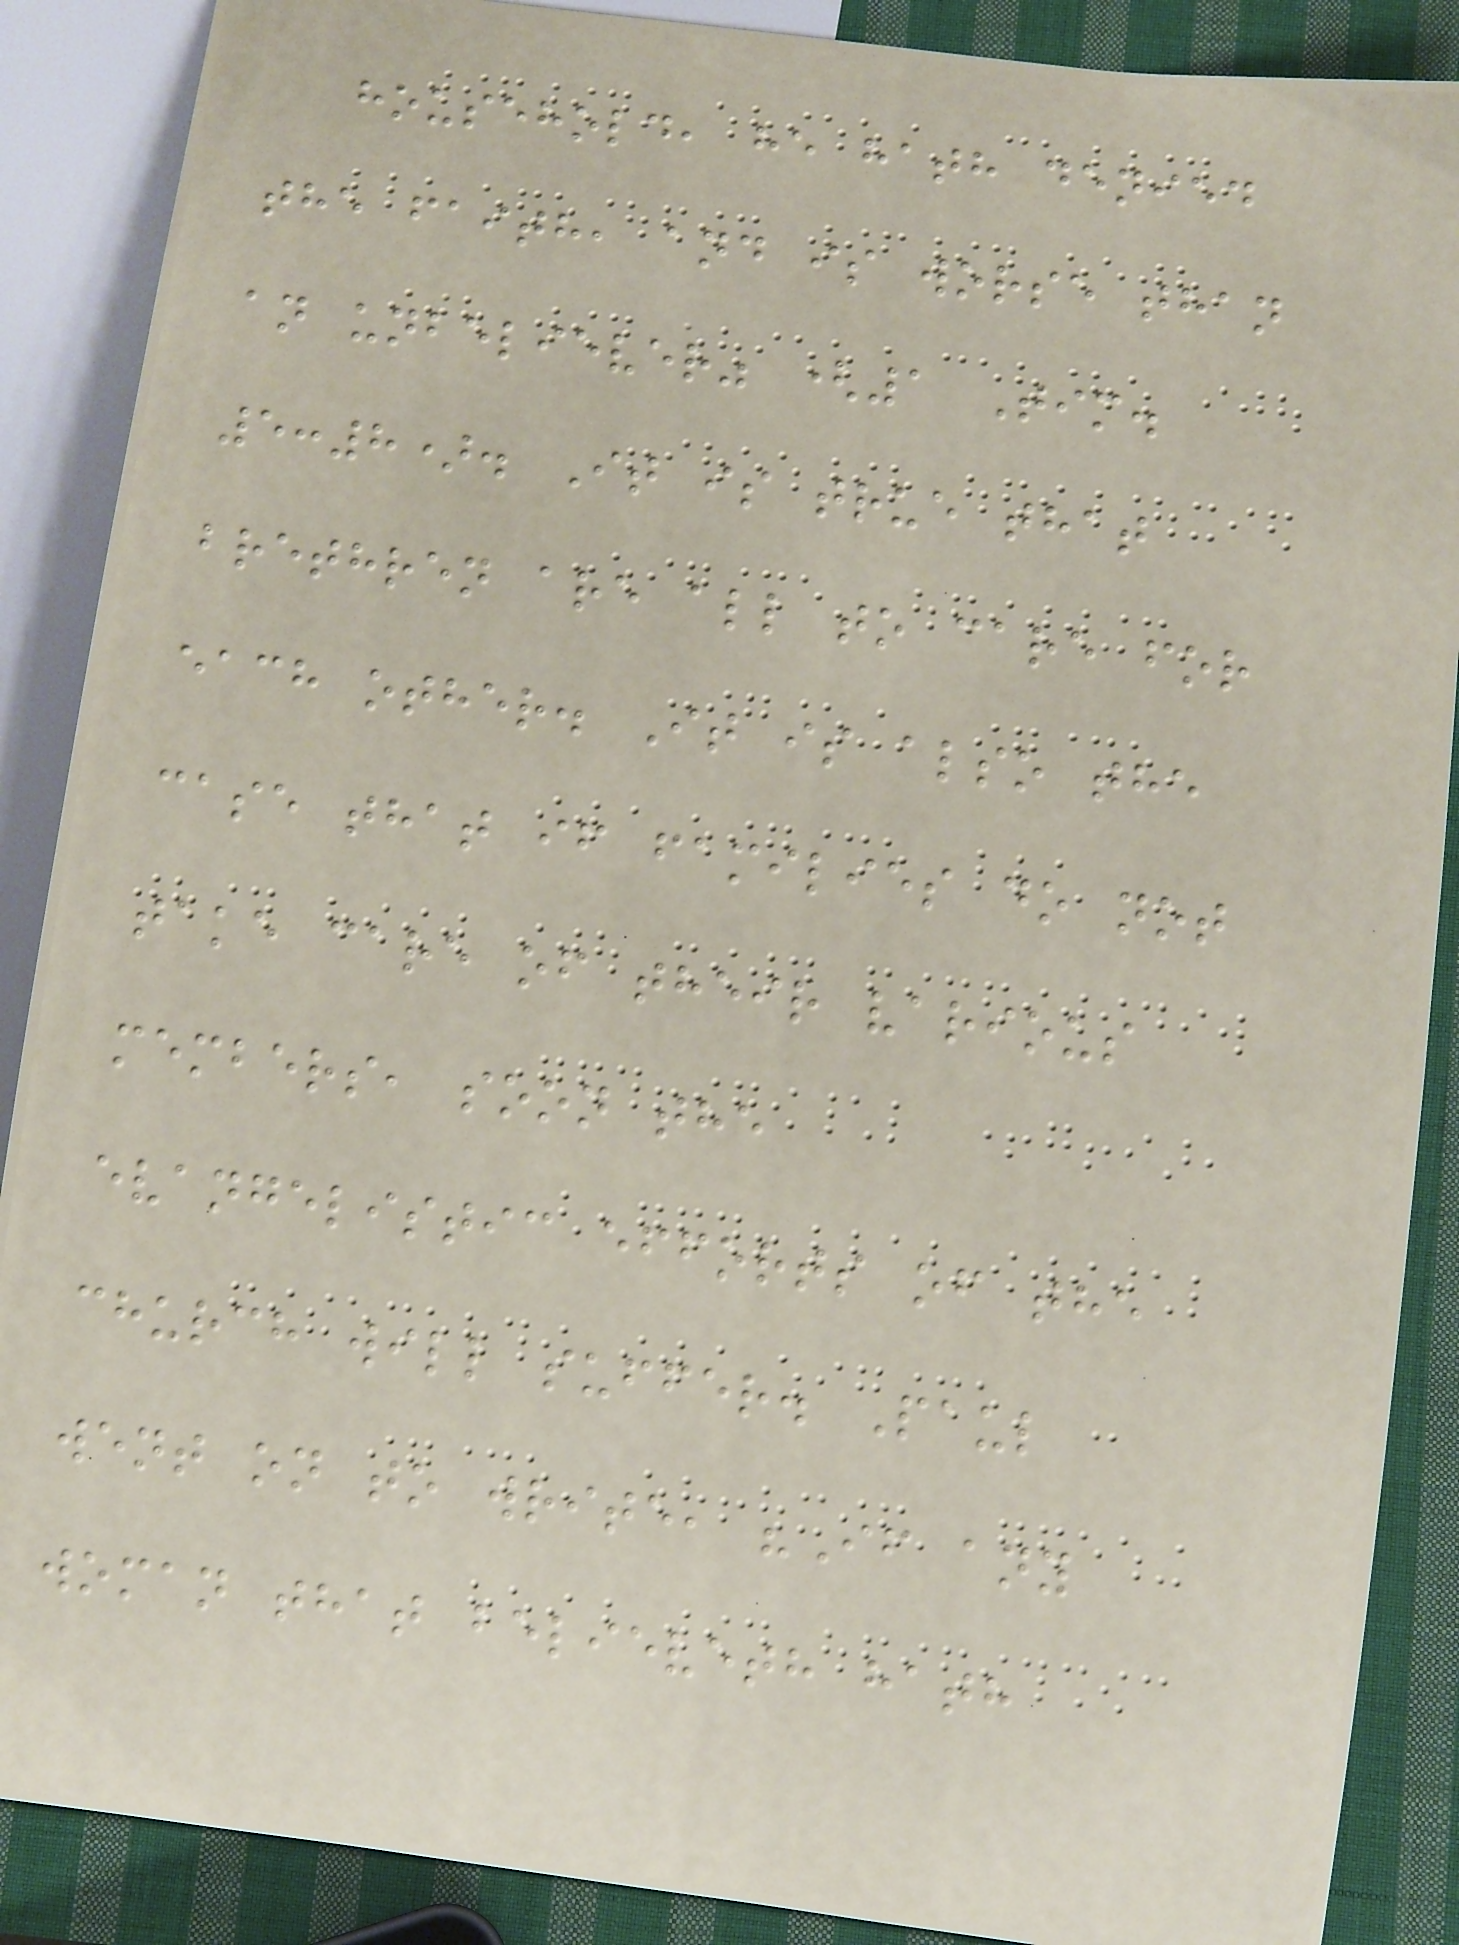household, he hath denied
the faith, and is worse than
an unbeliever" (1 Tim.
5:8). It is true that
brethren are all to care for
each other. It is also the
case that if families do not
take care of their various
members, soon the
evangelistic efforts of the
church will suffer. Paul
went on to write, "If any
woman that believeth hath
